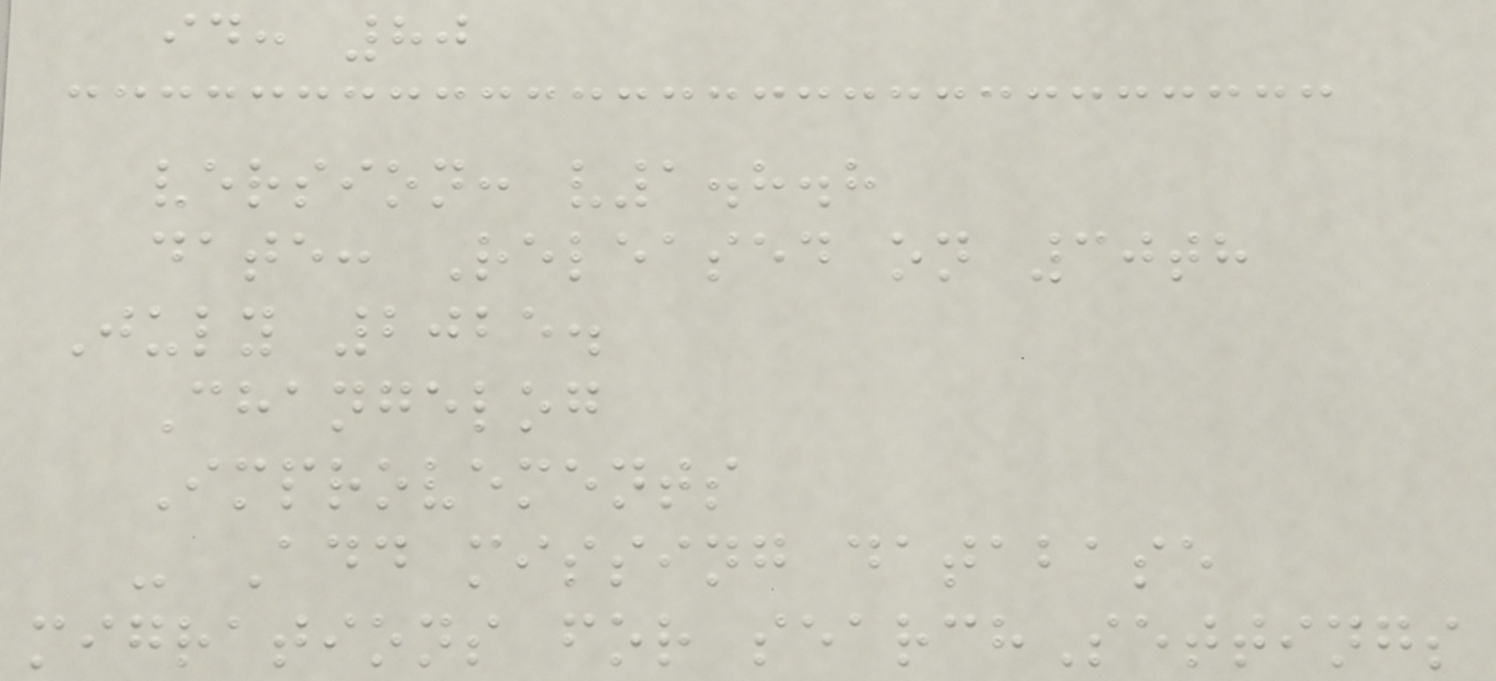id: 80
version: v1.8.8
date: Released on 30th
July 2025.
Changelog
Improvements
- Add missing database
migrations for searchSettings
